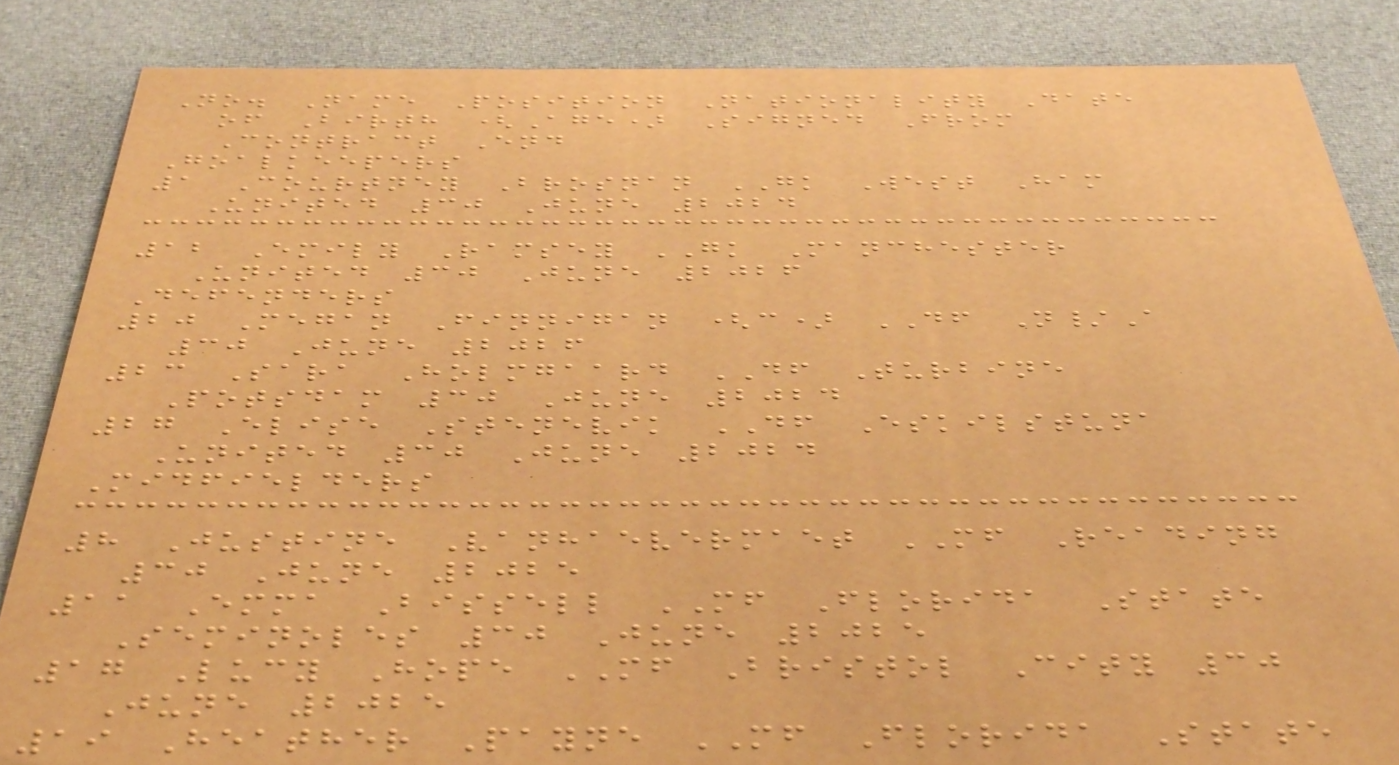No. Name Position Nationality Date
of Birth (Age) Signed From
Contract End
Goalkeepers
1 Courtney Brosnan GK West Ham
United 30 June 2024
12 Emily Ramsey GK Manchester
United 30 June 2026
Defenders
20 Megan Finnigan (c) DF N/A
30 June 2026
23 Sara Holmgaard DF Turbine
Potsdam 30 June 2024
27 Elise Stenevik DF Eskilstuna
United 30 June 2024
Midfielders
8 Justine Vanhaevermaet MF Reading
30 June 2025
11 Emma Bissell MF Florida State
Seminoles 30 June 2025
17 Lucy Hope MF Bristol City 30
June 2025
19 Heather Payne MF Florida State
